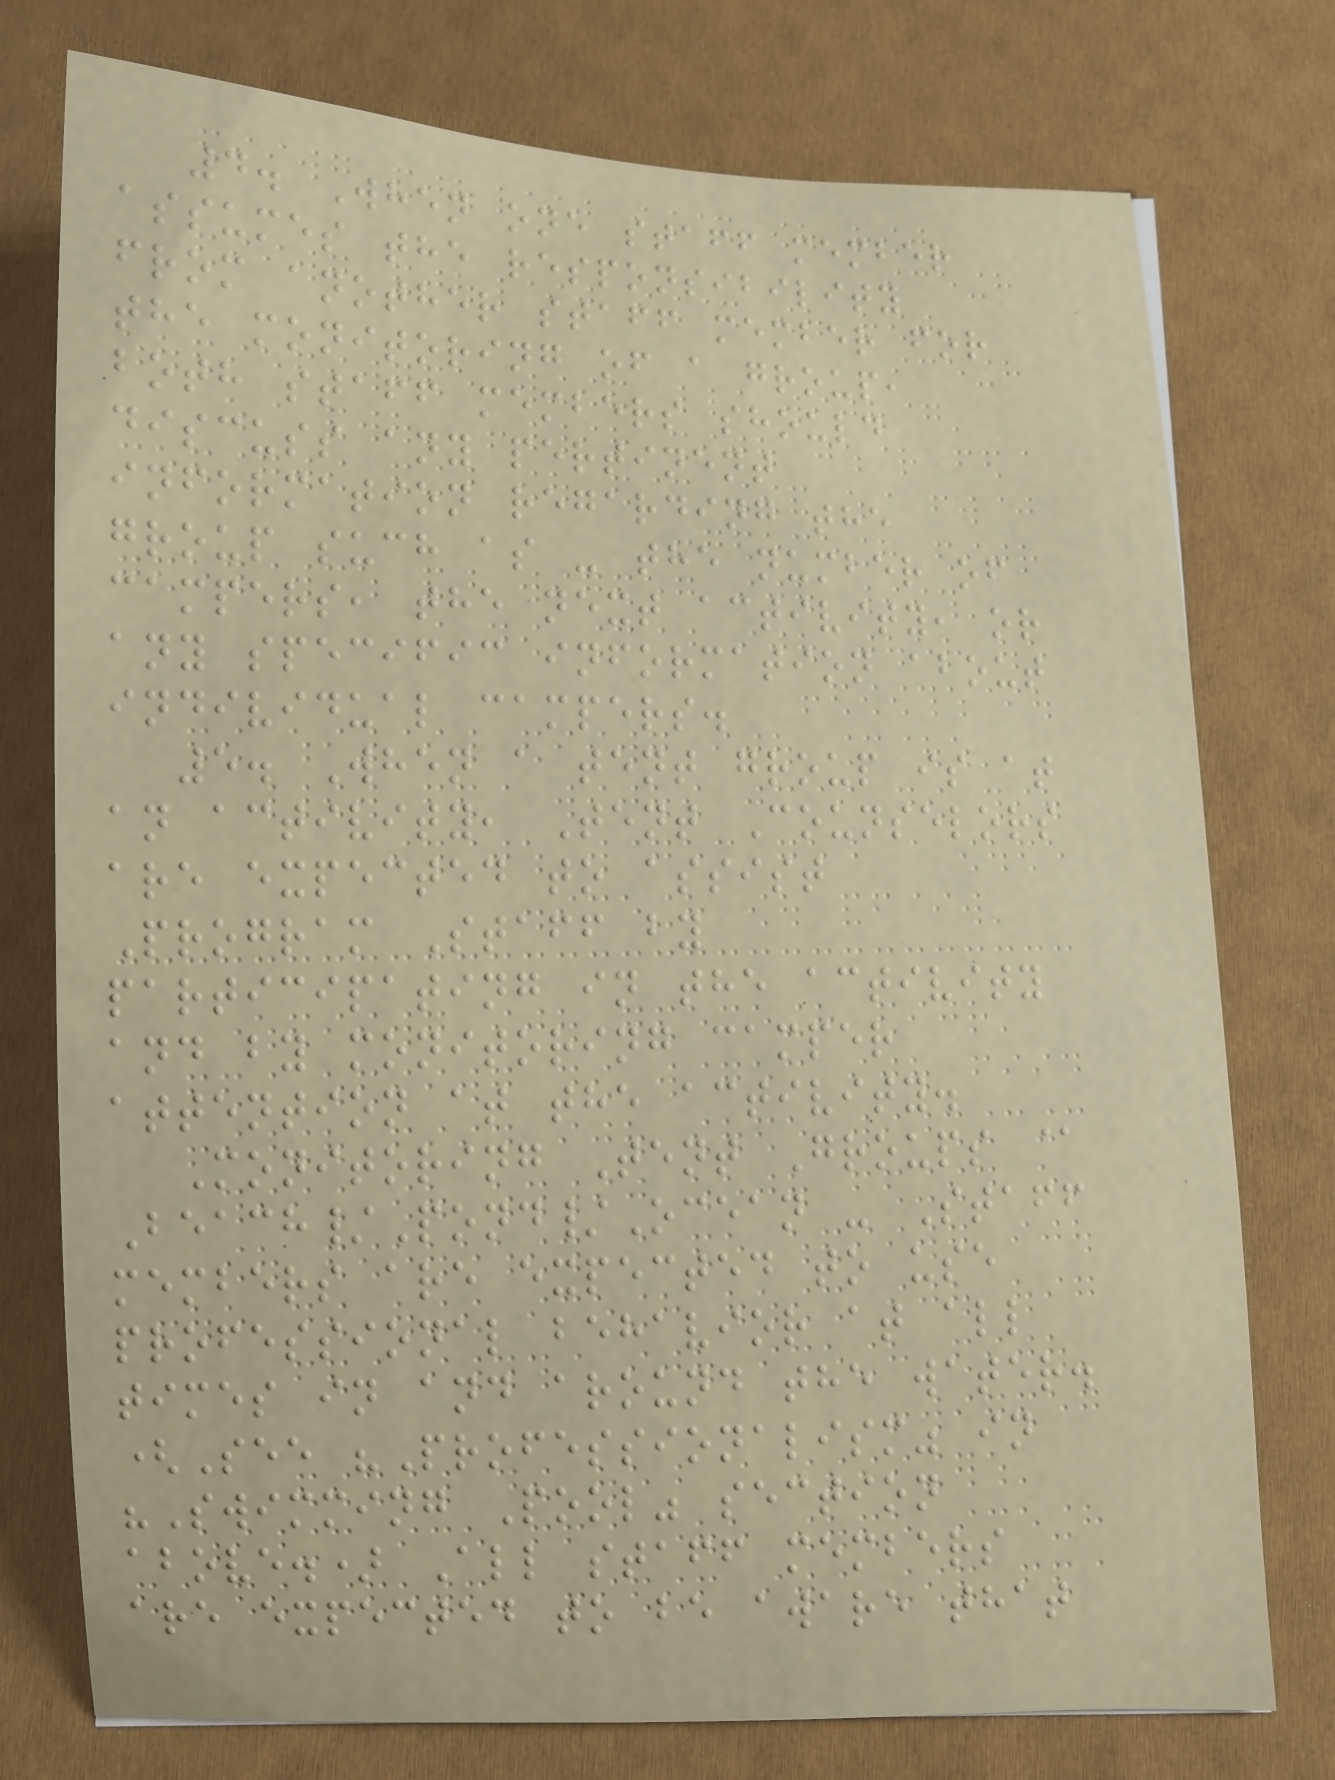4. When one staff member
assumes the responsibility
from another staff member for
the monitoring of a group,
both staff members should
discuss any pertinent
information regarding the
group such as - the number of
campers, the next activity, or
any specific information about
individual campers.
5. When a tent group is at
an activity, Tent Counselors
are expected to assist
Program Staff by
participating in the activity
and by monitoring camper
attention at the activity.
Monitoring Tent Groups @
Beach/Pond/Ocean - Staff
members are expected to use
professional behavior at all
times in and around the water.
(See "Professionalism" in
"Swimming Pool" section
above.) All staff members
are expected to be aware that
